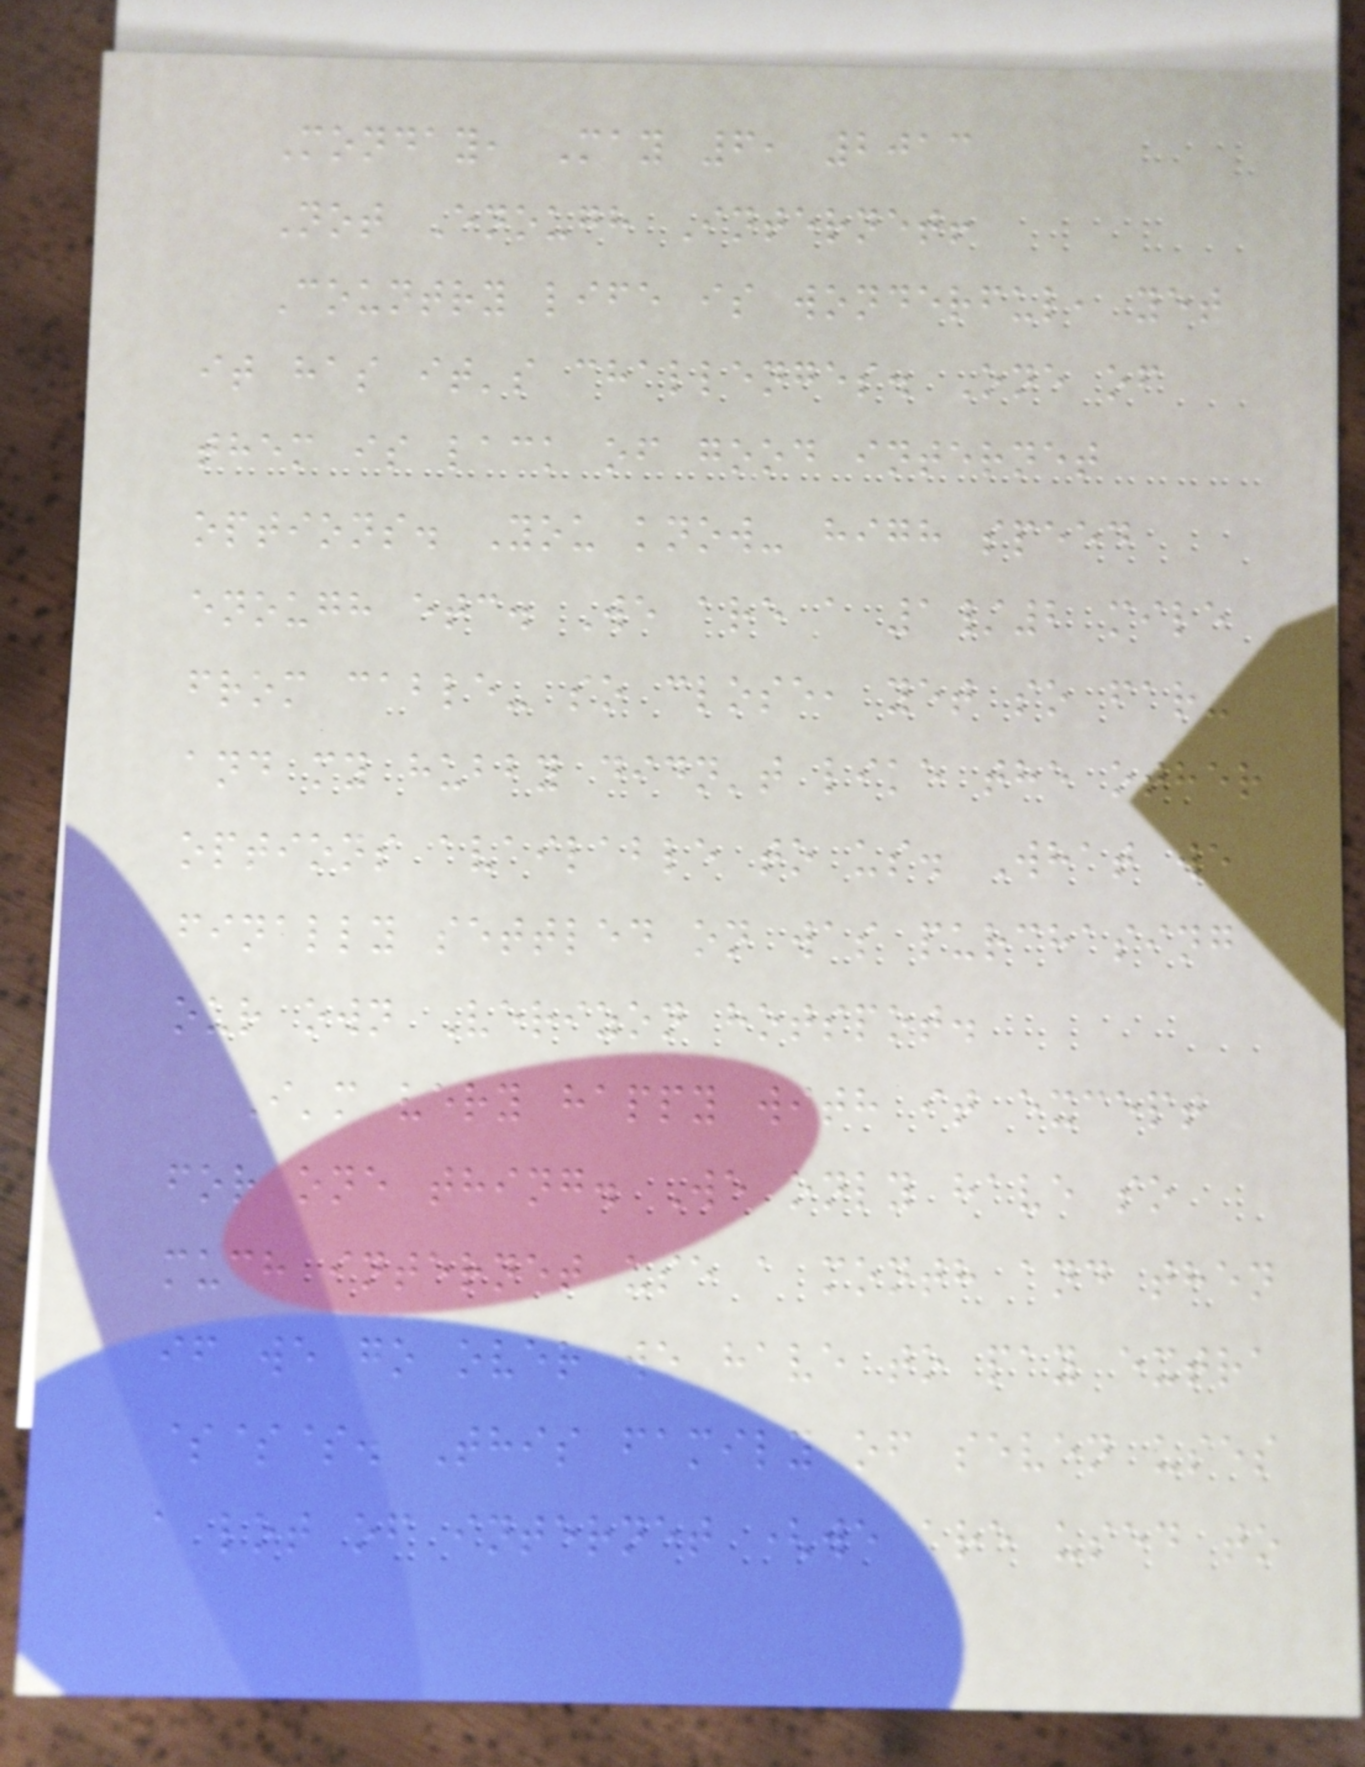Monday, May 6, 2013
Not Enough Internet!
Country life is wonderful, yet
it has it's challenges. One of
them is lack of good internet
options. You know- high speed
enough etc. We are a 1/2 mile
from cable- so close, yet so far-
and my hubby didn't like the other
options available to us. What we
finally settled on was purchasing
our own Verizon hotspot.
I'm very happy with it except
for one thing. We only have so
much internet use a month and then
if we go over we have to pay extra
$$$. This family of seven uses
a lot of internet (we are used to
